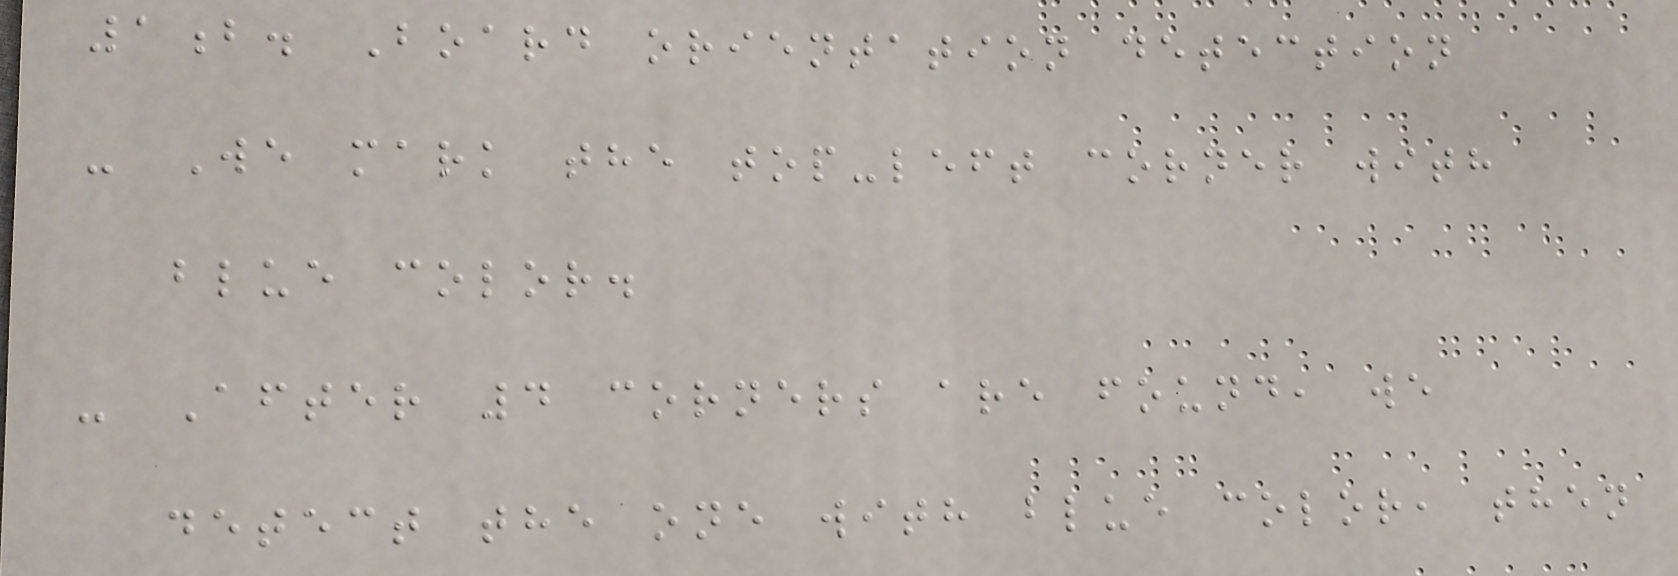1b. Board orientation detection
- We mark the top-left corner with
blue color.
- After 4 corners are found, we
detect the one with blue color, then
